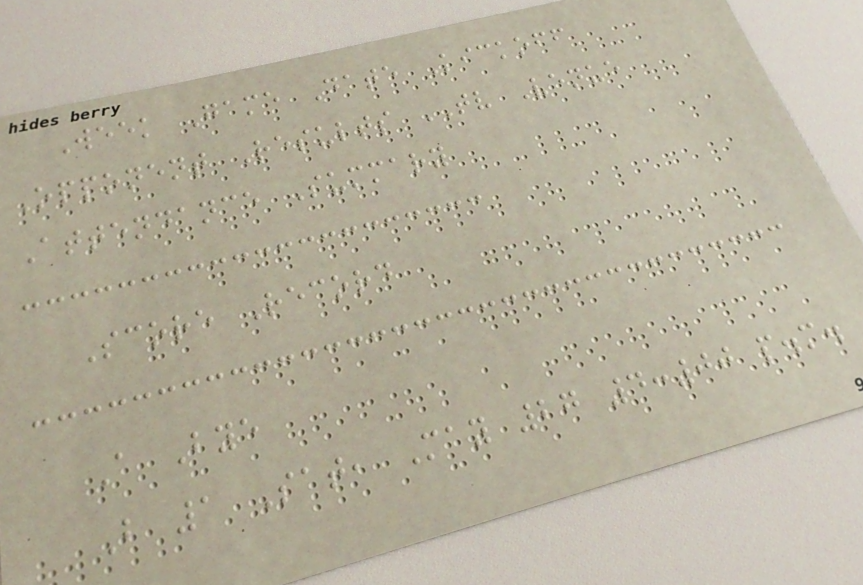Week Game Date Kickoff
Opponent Results TV Venue
Attendance Summary
Score Record
A Bye
B 1 Sat, May 27 4:00 p.m.
